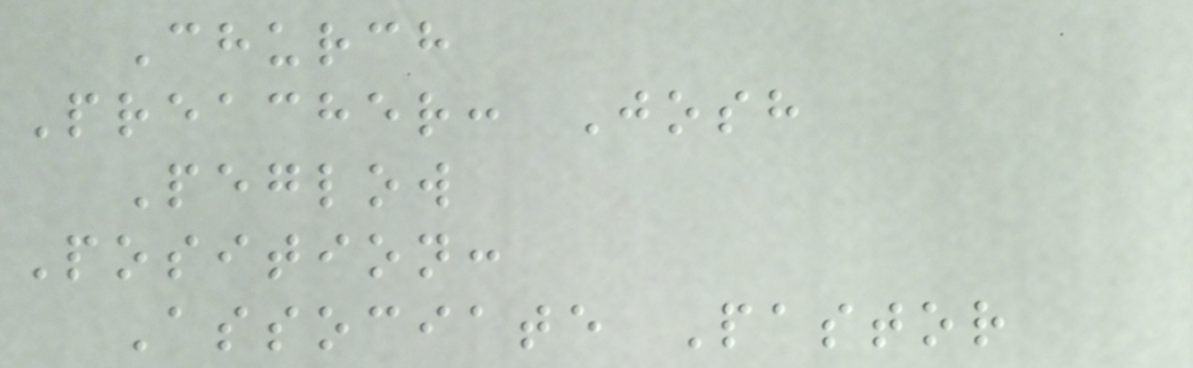Church
Preacher: Josh
Peglow
Position:
Associate Pastor
